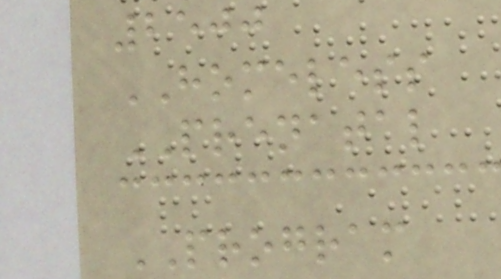2500
HOMELESS
PRENATAL
PROGRAM
